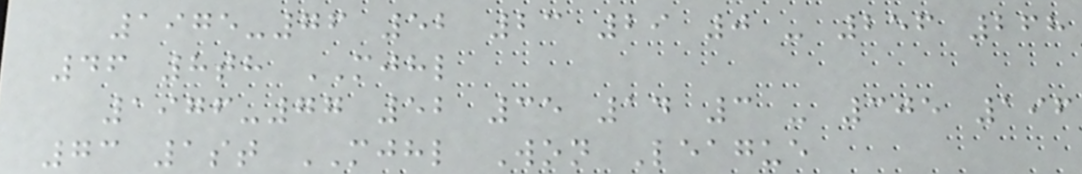1975-76 52 23 29 0 - 256 268
46 8th MJHL
1976-77 52 35 14 3 - 305 196
73 1st MJHL Won League
